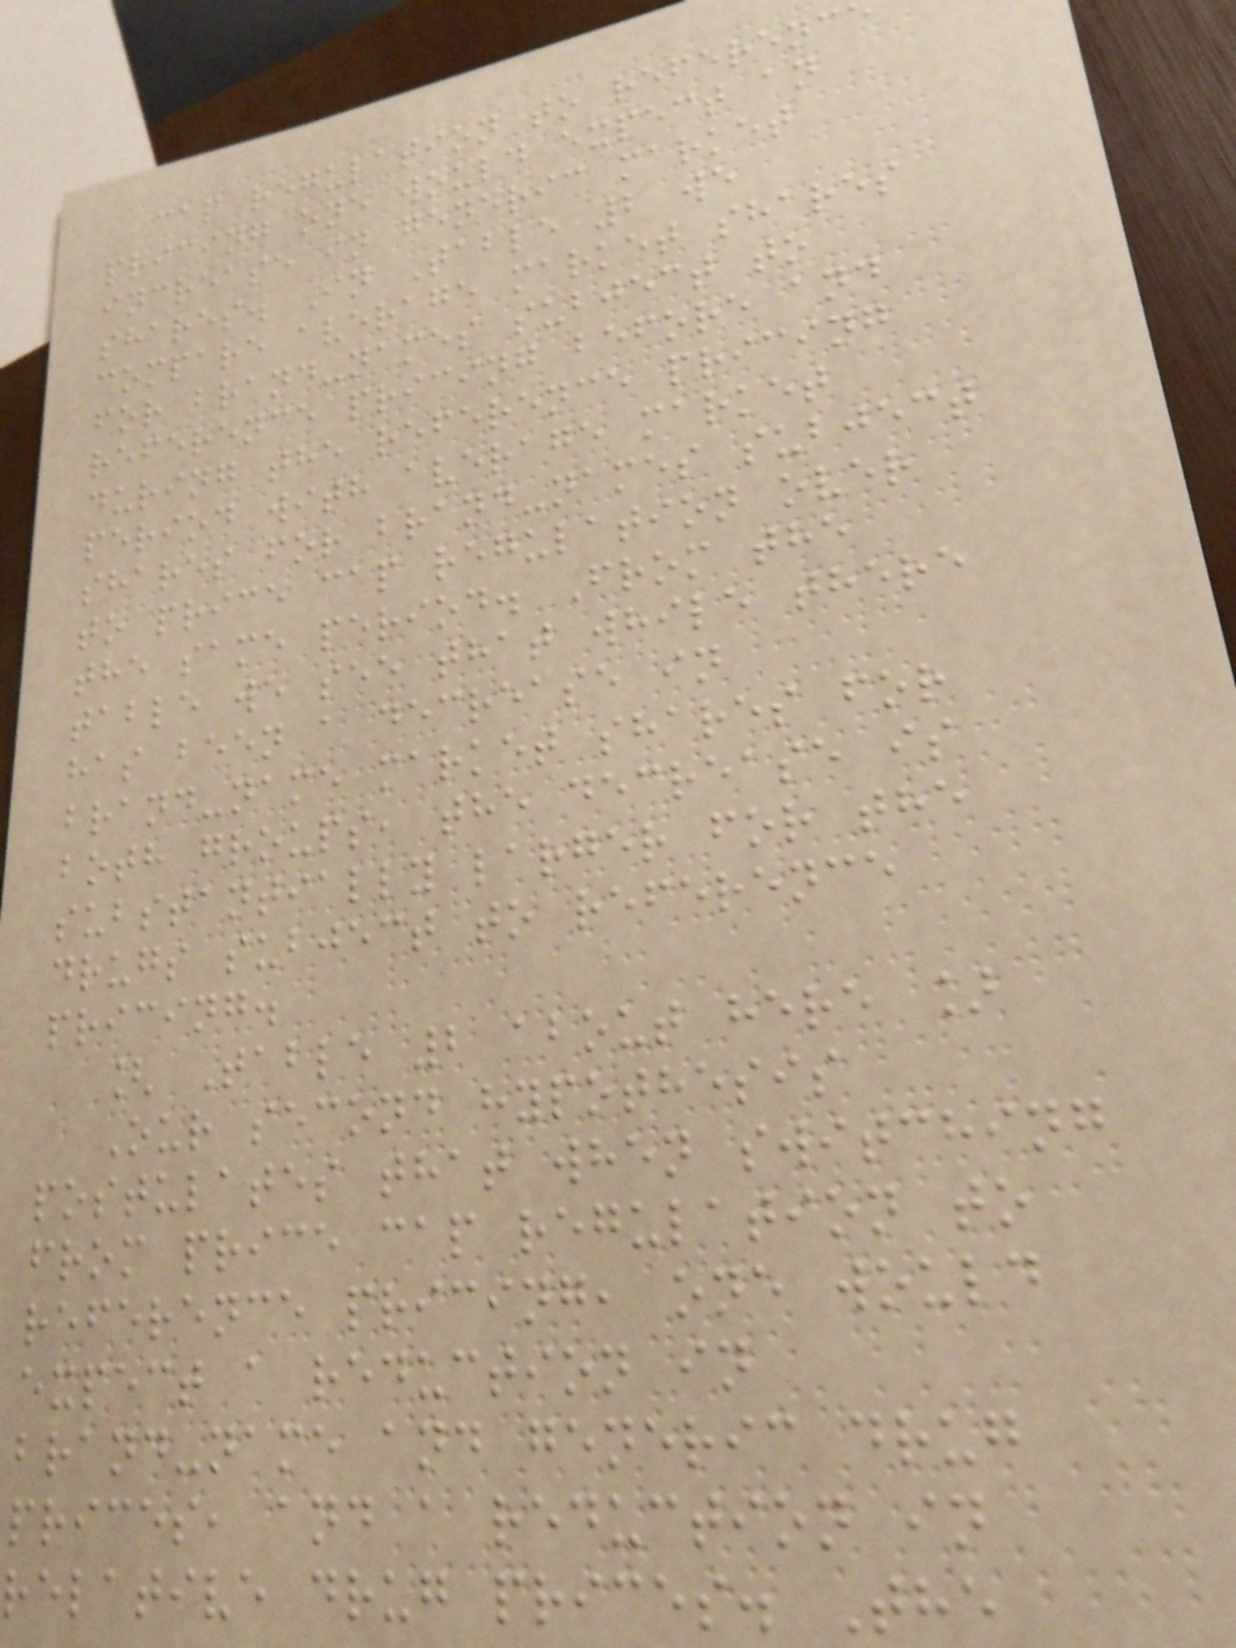cap regulation to referenc
pricing one would expect an
increase in generic market
shares. In Table 2 we
compare average market shares
for brand-names subject to
reference pricing before and
during the reference pricing
period with average market
shares for brand-names subject
to price cap regulation over
the same period. From the
table we see that while there
has been a decrease in
brand-name market shares for
both groups, the decrease is
substantially larger for the
drugs subject to reference
pricing.
[ Table 2 about here ]
Our second hypothesis
postulates that when switching
from price cap regulation to
reference pricing, one would
expect a reduction in
brand-name and generic drug
prices, and a reduction in
relative drug prices. The
